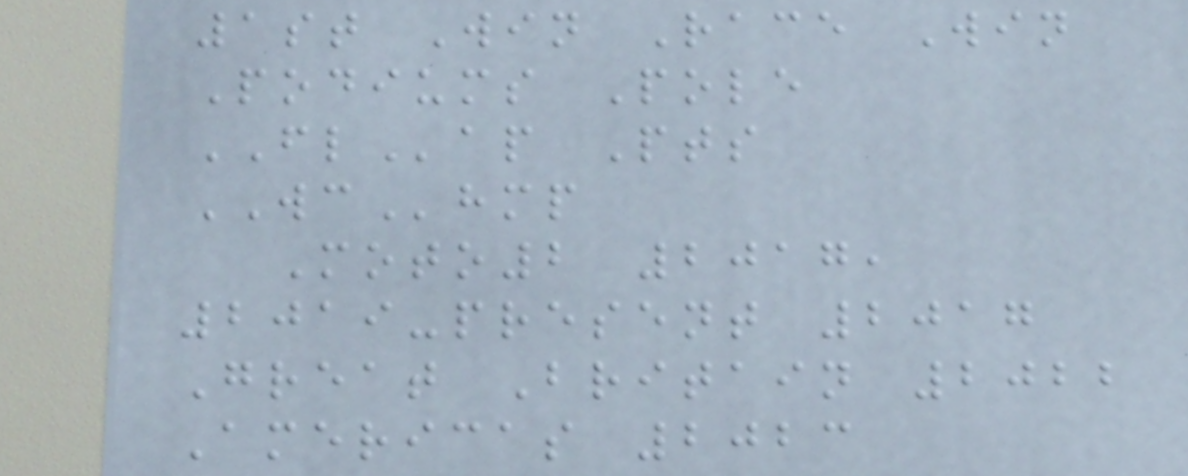1st Win Race Win
Podiums Pole
FLap Pts
WChmp
Moto2 2017,
2019-present 2017
Great Britain 2022
Americas 2023
